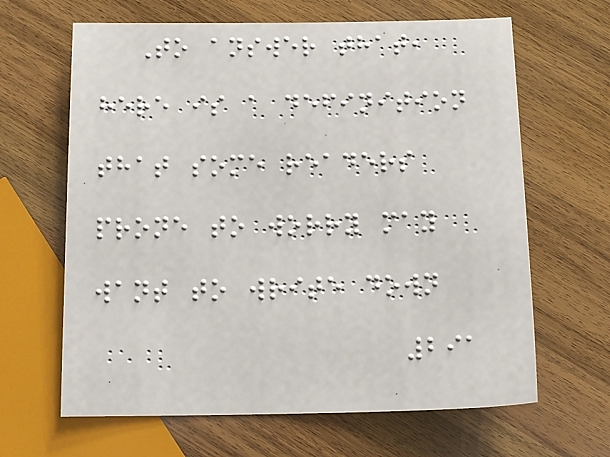To answer that,
here is a definition
that some readers
prone to worry may
want to write down
291
